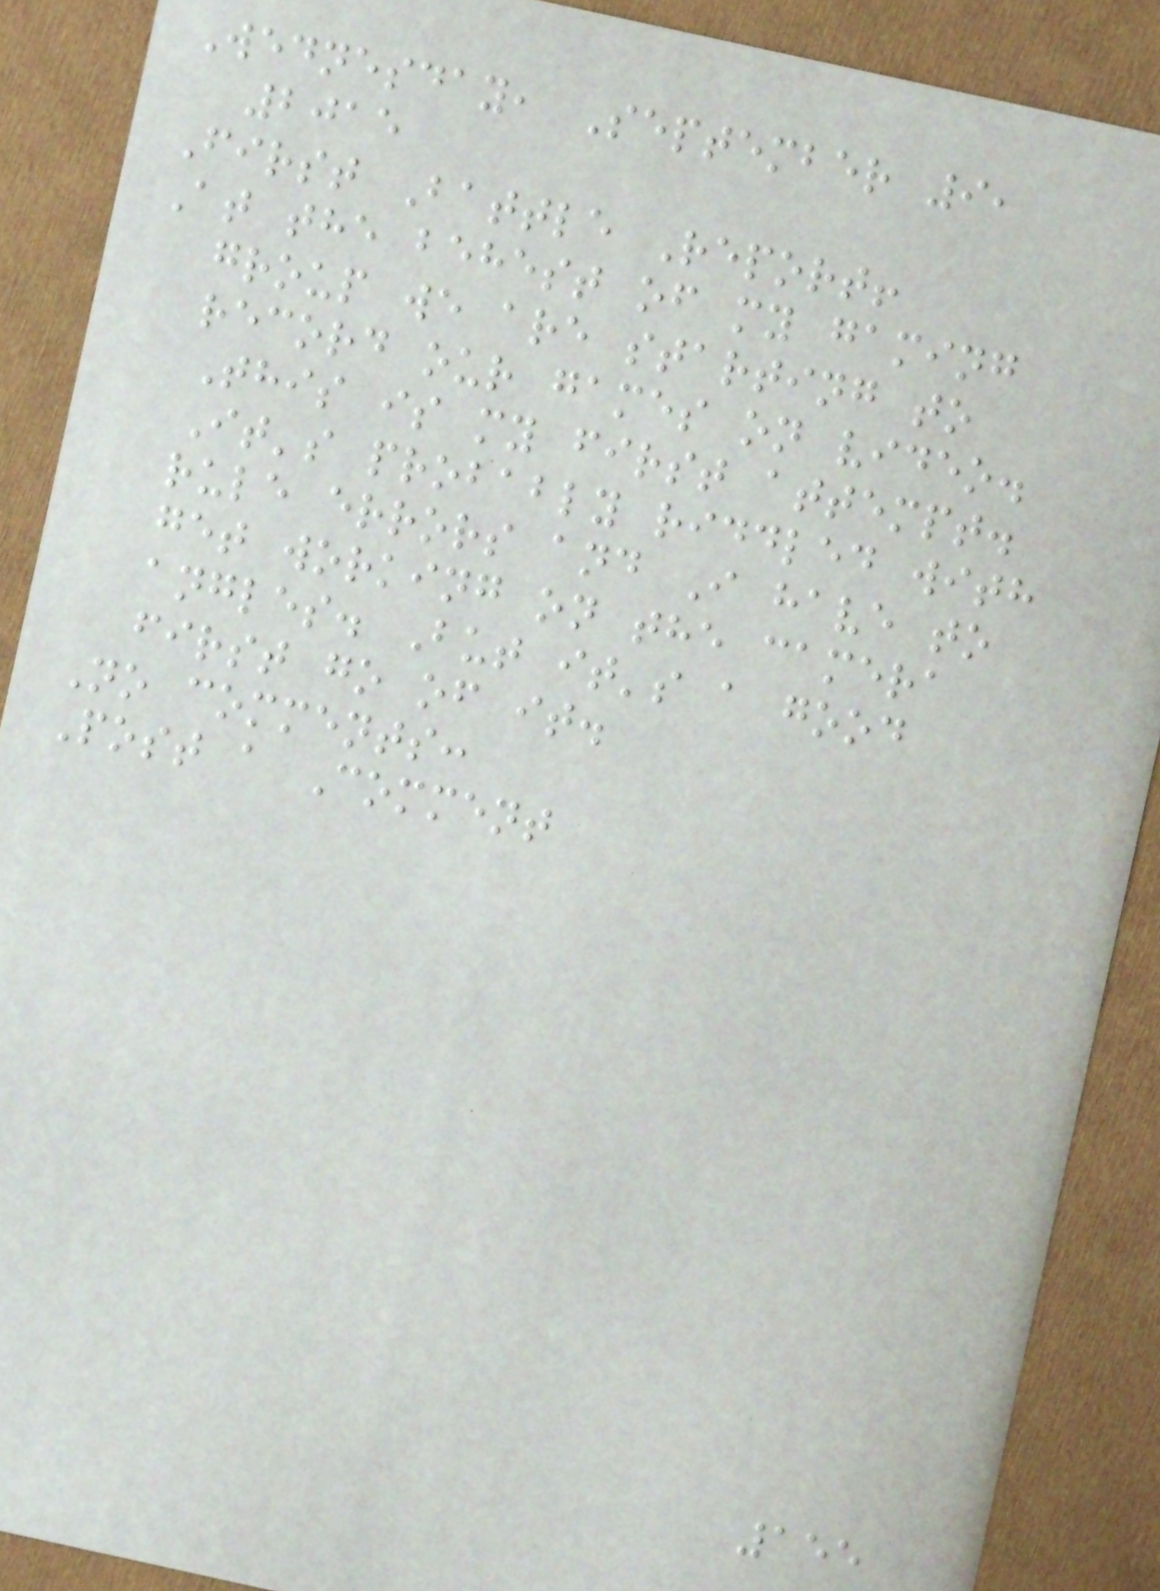Wednesday, September 9,
2015
First Battle Report!
At the behest of my gaming
group we are starting to
record our games on video.
This is my first attempt.
It's probably riddled with
rule errors and I have to
get working on the camera
angles. But it's a good
first go of it.
No comments:
Post a Comment
155
